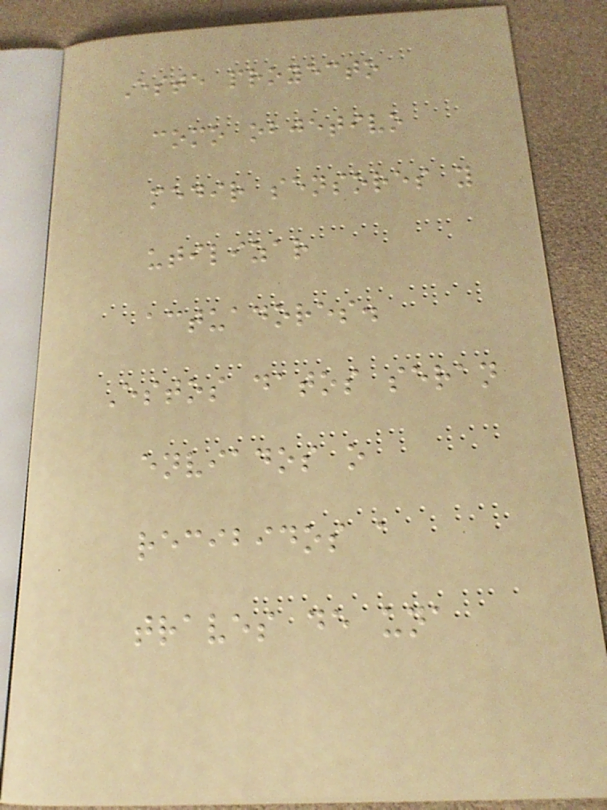Este proyecto
como objetivo
medir sensores y
utilizar
actuadores.
Estos datos seran
enviados o
recibidos a
traves de una
